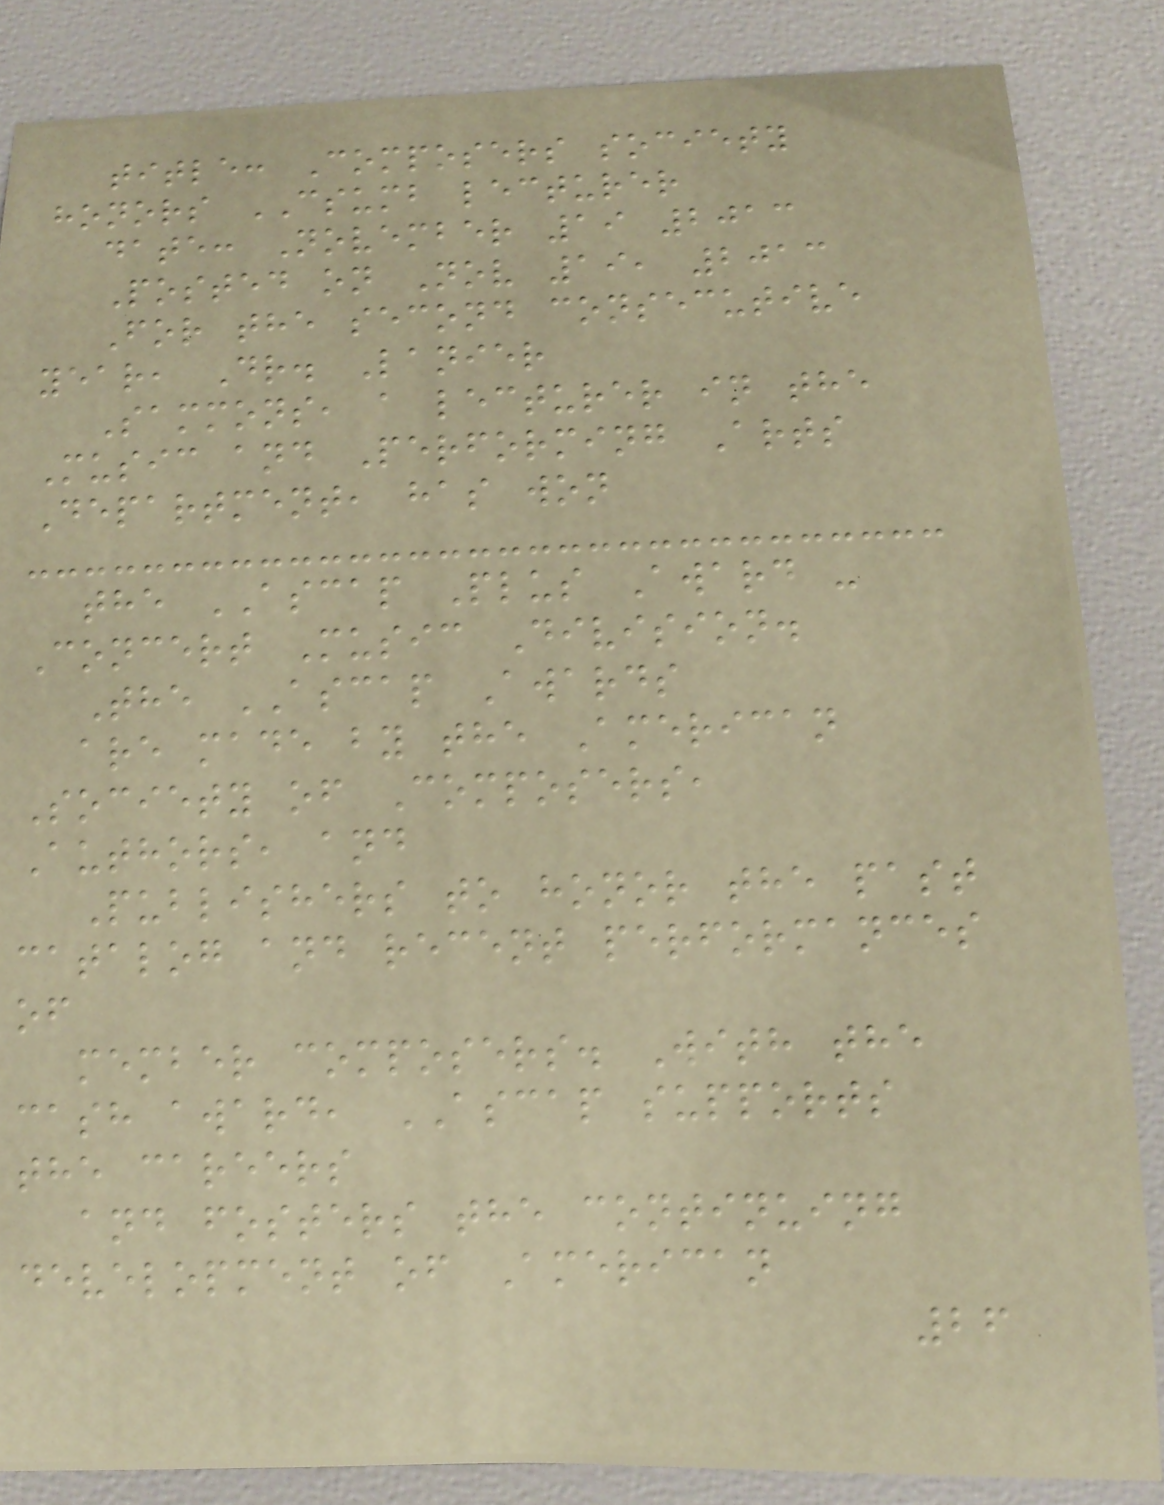title: Composers society
honors CSUMB lecturer
date: November 19 2013
Posted on Nov 19, 2013
For the second consecutive
year, Dr. Lanier
Sammons, a lecturer in the
Music and Performing Arts
Department, has won
the ASCAP Plus Award -
Concert Music Division.
The ASCAP Awards
are made by the American
Society of Composers,
Authors, and
Publishers to honor the past
catalog and recent performances
of
member composers. With the
cash award, ASCAP supports
the careers
and fosters the continuing
development of American
26
